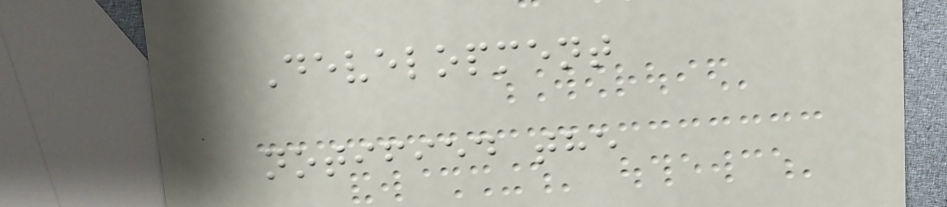Development
notified the
